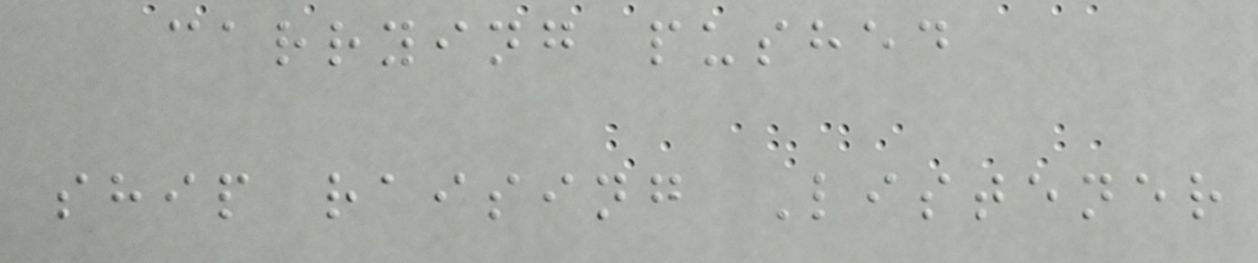carrying pushed
ship raising Listener
